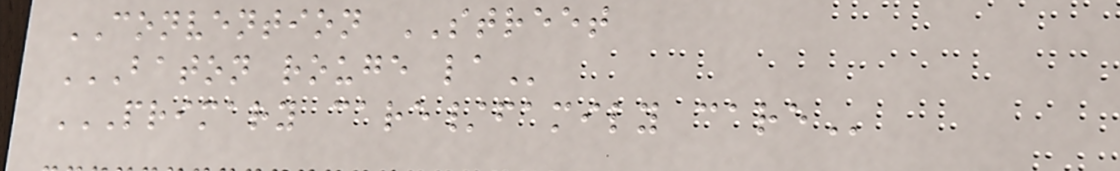CONVENTION STREET
BATON ROUGE LA
PRIMARY CARE/FAMILY CARE
